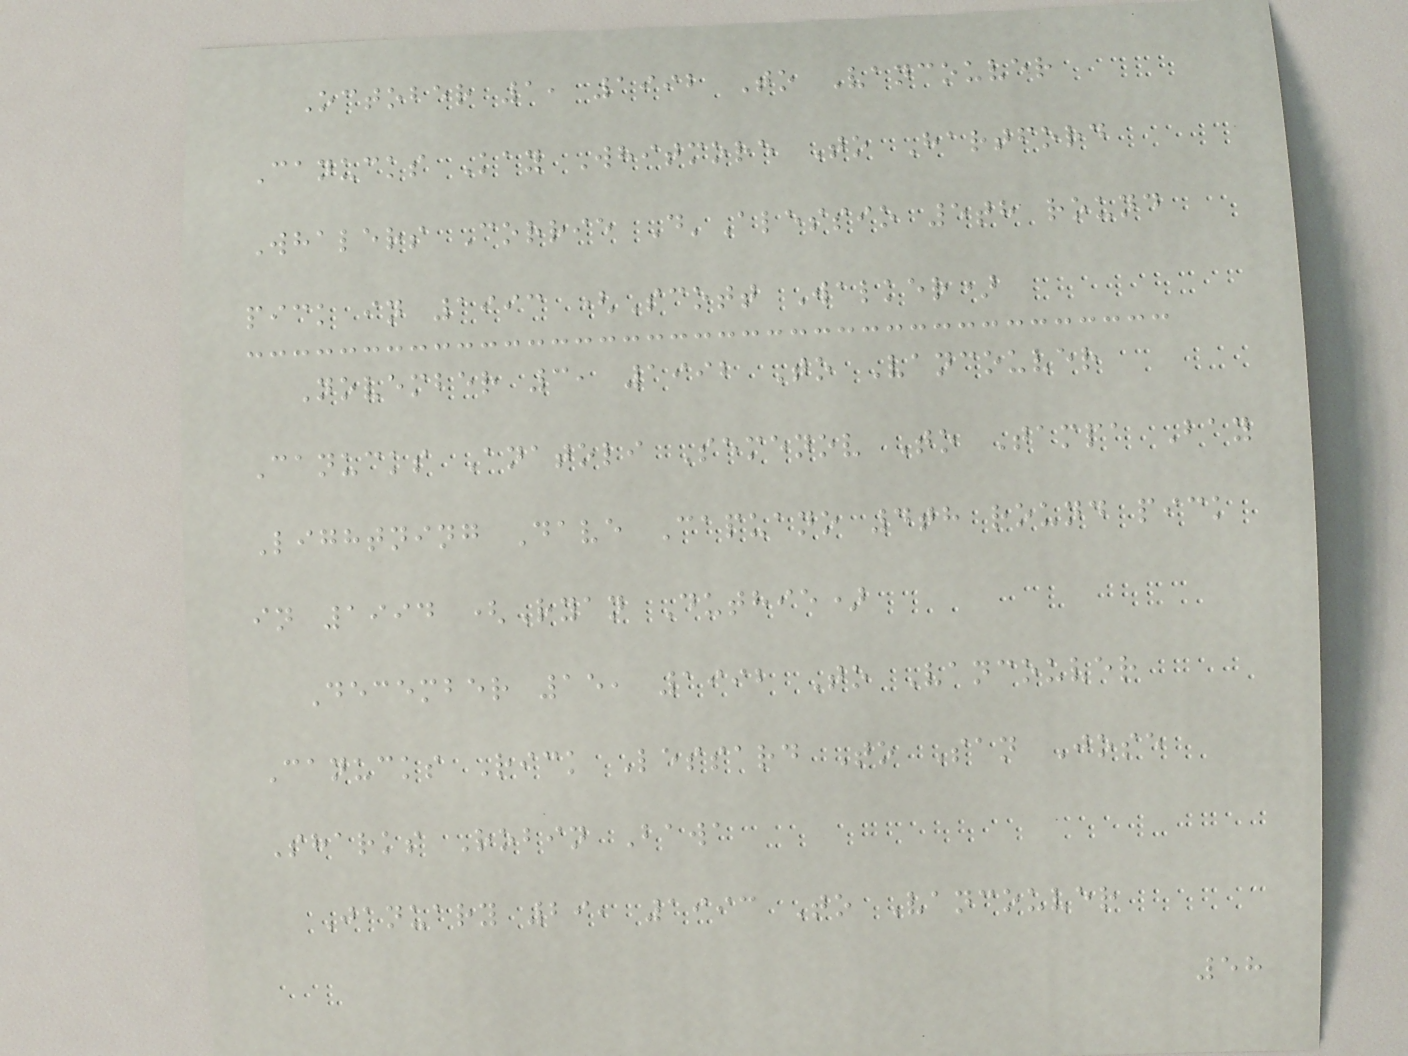October 1, 1992 To Vancouver
Canucks Kay Whitmore To Hartford
Whalers Corrie D'Alessio 5th round
pick in 1993 (Scott Walker)
November 3, 1992 To Vancouver
Canucks Anatoli Semenov To Tampa Bay
Lightning Dave Capuano 4th round pick
in 1994 (Ryan Duthie)
December 15, 1992 To Vancouver
Canucks Rick Lessard To San Jose
Sharks Robin Bawa
January 29, 1993 To Vancouver
58
